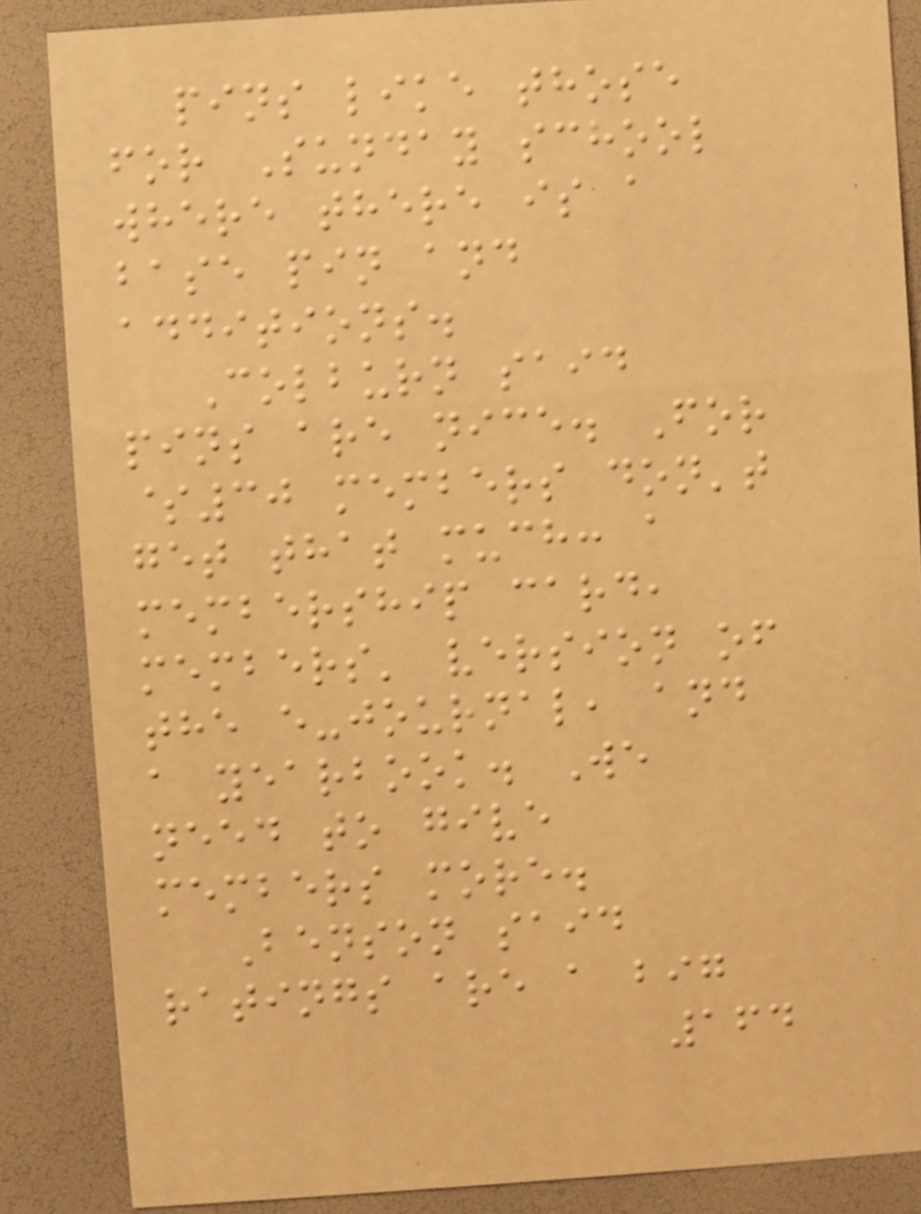pins like those
for Sunday school
where there is a
base pin and
additions.
Colburn said
pins are nice. For
$30 members don't
get that much: a
membership card,
members' version of
the e-journal, and
a yearbook. We
need to give
members more.
Benson said
ratings are a big
164
